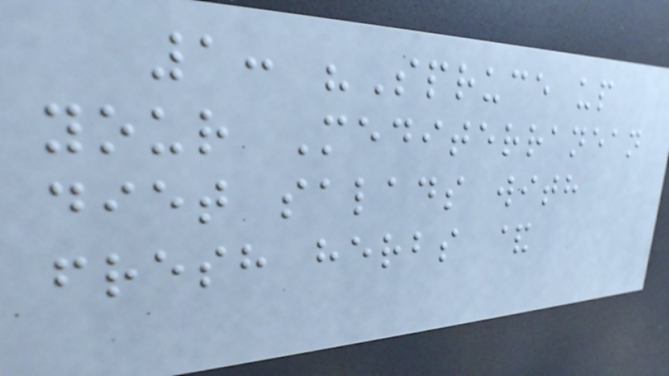1: "Spruce up
your Mediterranean
diet salads with
fresh herbs &
